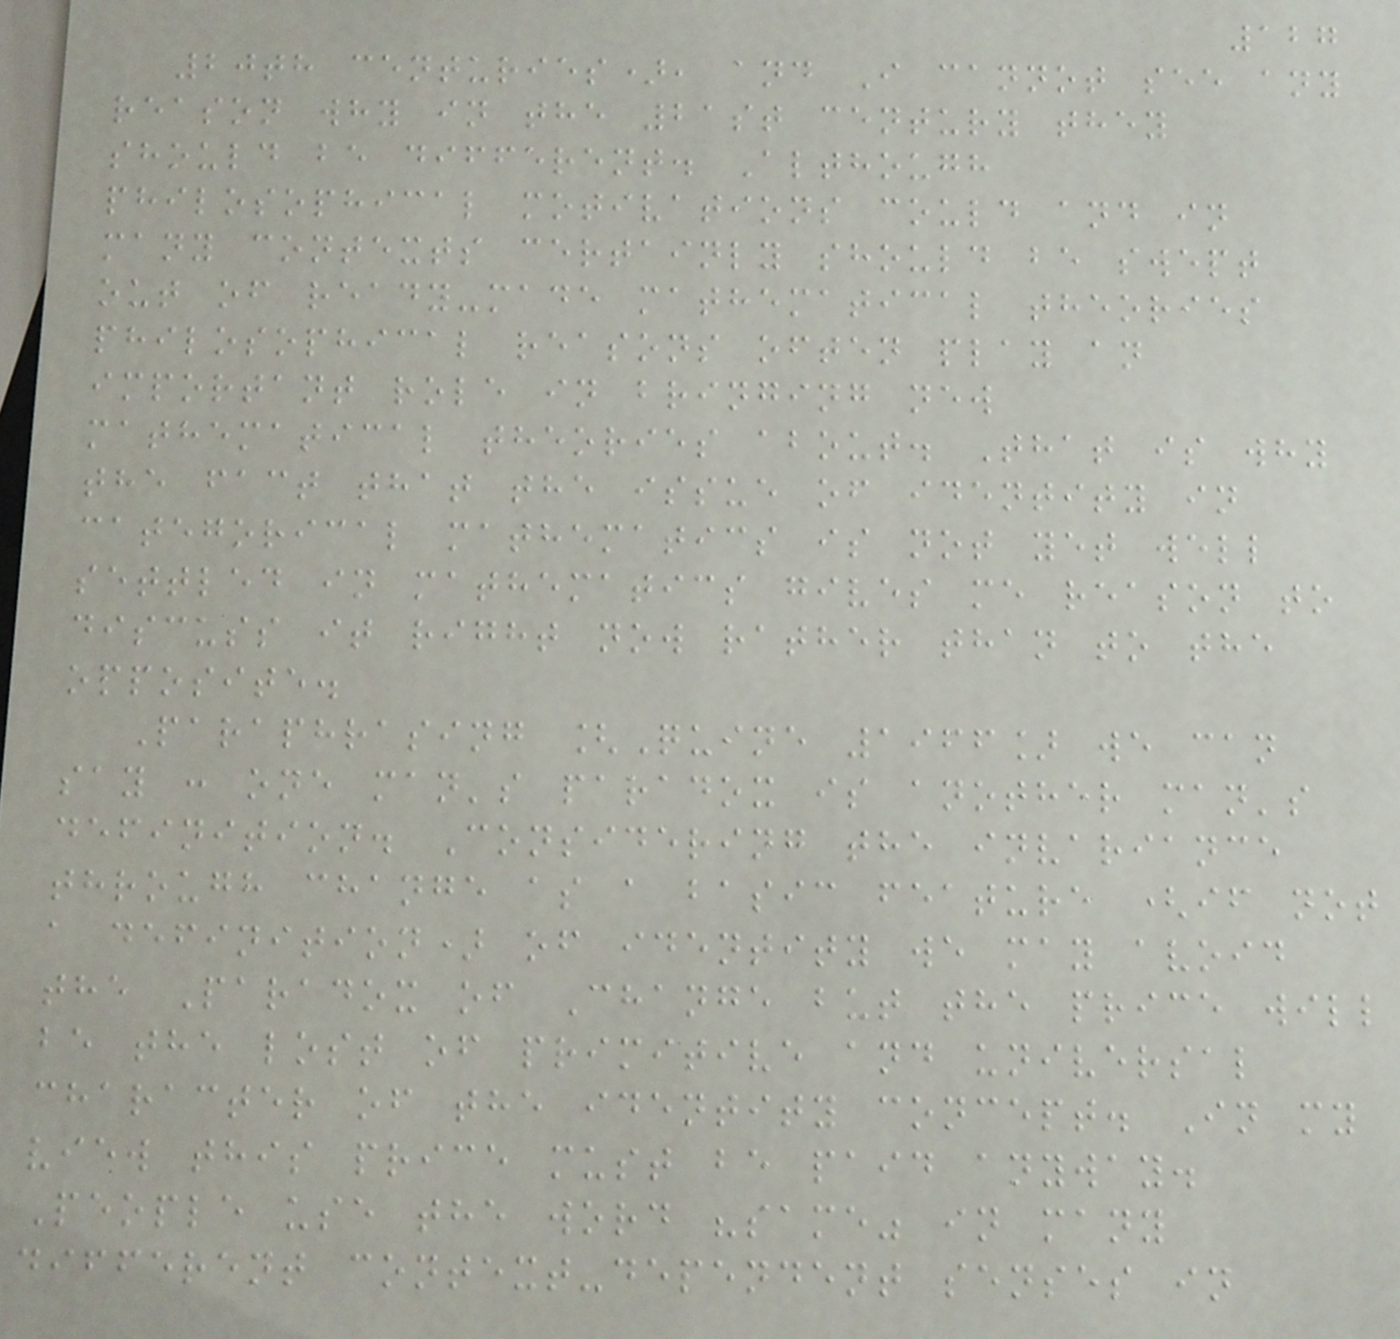127
20th centuries), and I cannot see any
reason why in the 21st century they
should be different. Although
philosophical motivations could and in
many contexts certainly should be swept
out of ready-made mathematical theories
philosophical reasons often play an
important role in bringing new
mathematical theories about. That is why
the fact that the issue of identity in
categorical mathematics is not yet well
settled in mathematics gives me reason to
discuss it right now rather than to the
opposite.
Paraphrasing [Quine 1966] we can
say : one man's paradox is another man's
definition. Considering the invariance
through change as a basic feature (if not
a definition) of identity we may avoid
the Paradox of Change but the price will
be the lost of primitive and universal
character of the identity concept. In my
view this price must be paid anyway.
People use the word "same" in many
different context-dependent senses in
